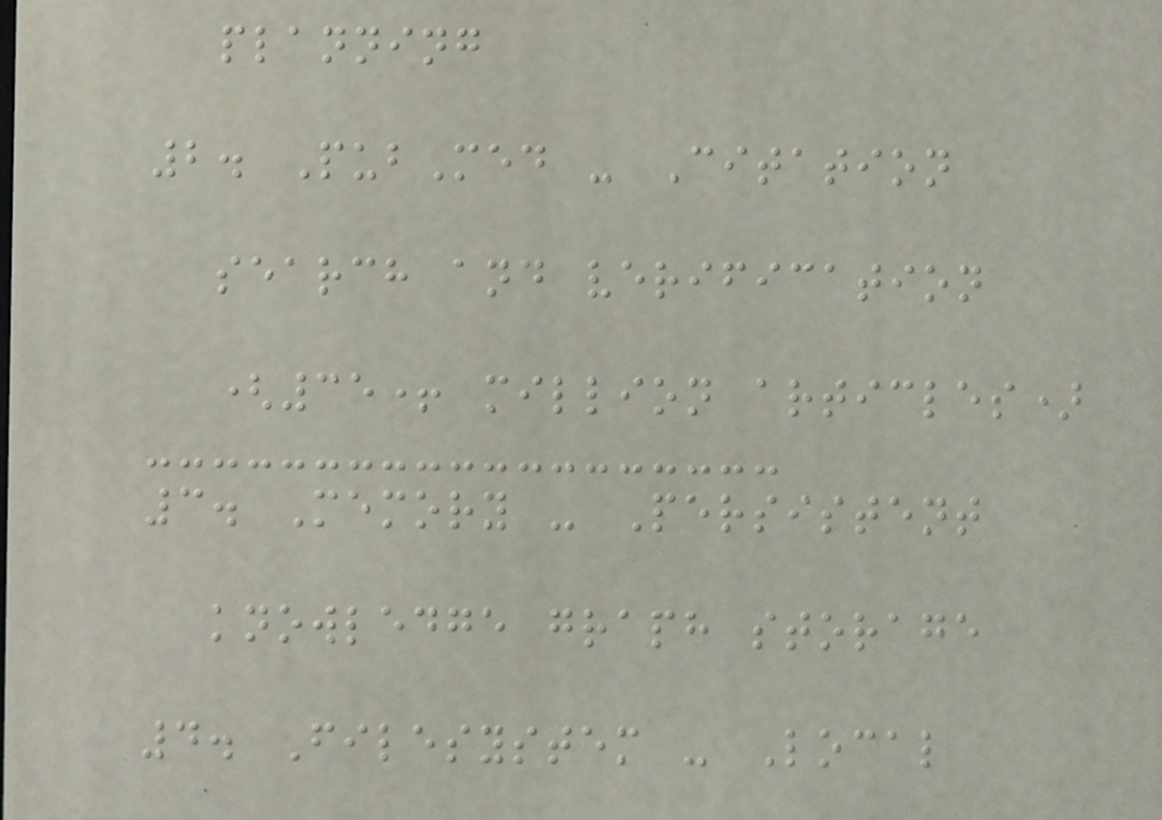planning
2. PubMed - Citation
search and verification
(35+ million articles)
3. Memory - Persistent
knowledge graph storage
4. Filesystem - Local
